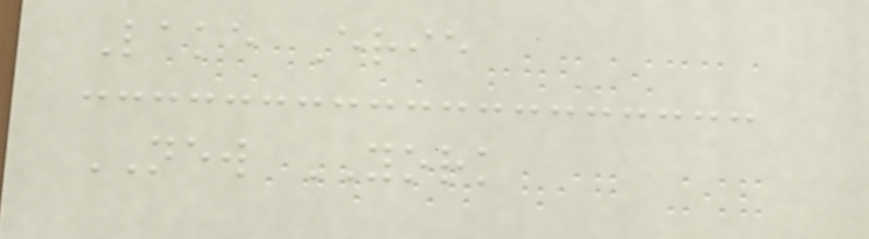Lake Erie
NEW YORK
